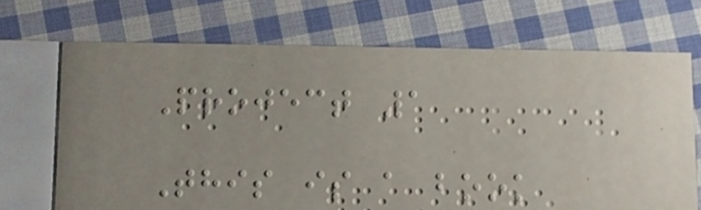Project 1
This is a book
